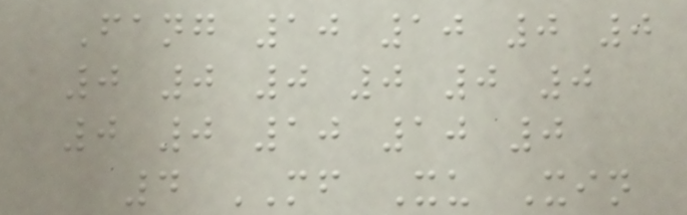Fang 10 10 0 0
0 0 0 0 0 0
0 0 10 10 0
4 MF Xu Xin
